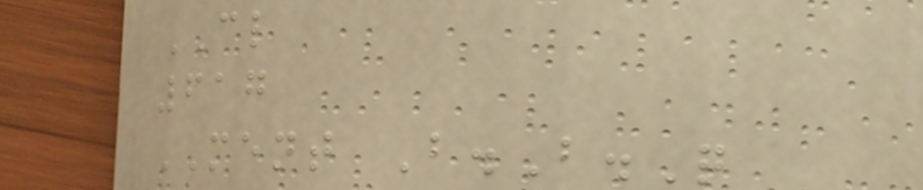CL
617
MENT B.B.Q
